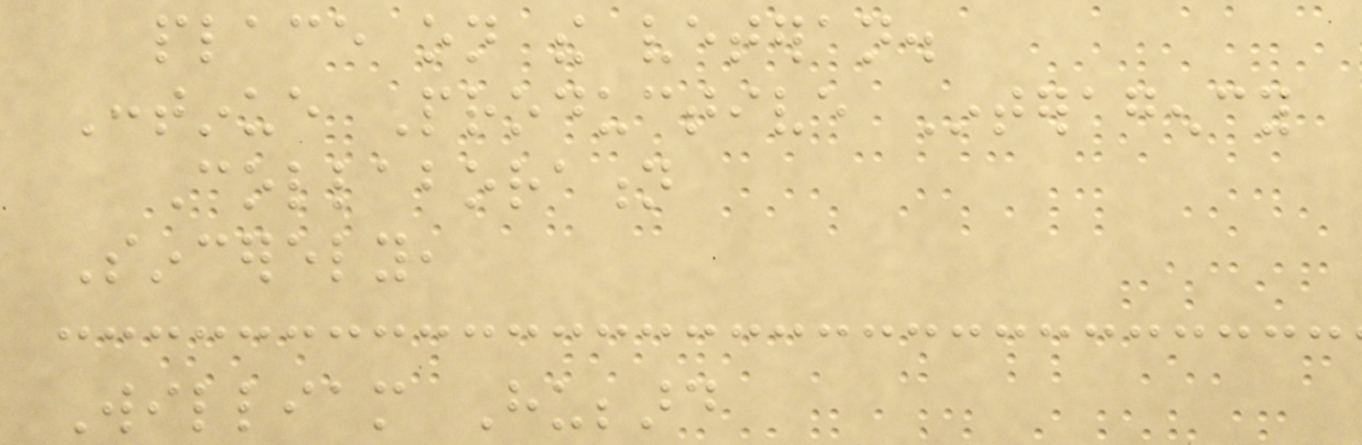place on the veteran.
Continue Productive Interagency
Collaboration
Sincerely,
William Hubbard
